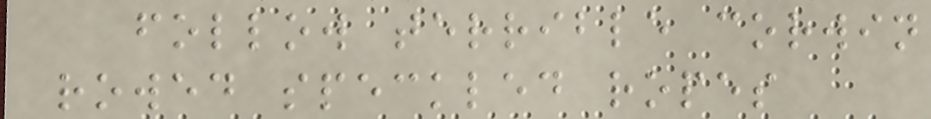follow terrible corwin
rowed speckled ropes
